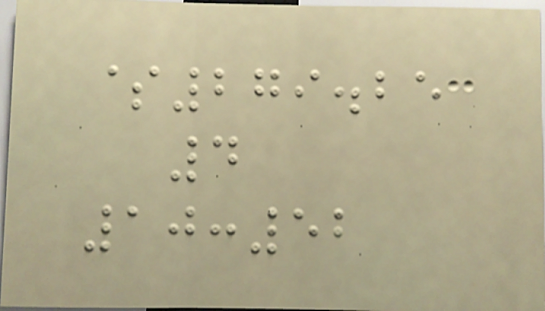$279.25
4
10:52
